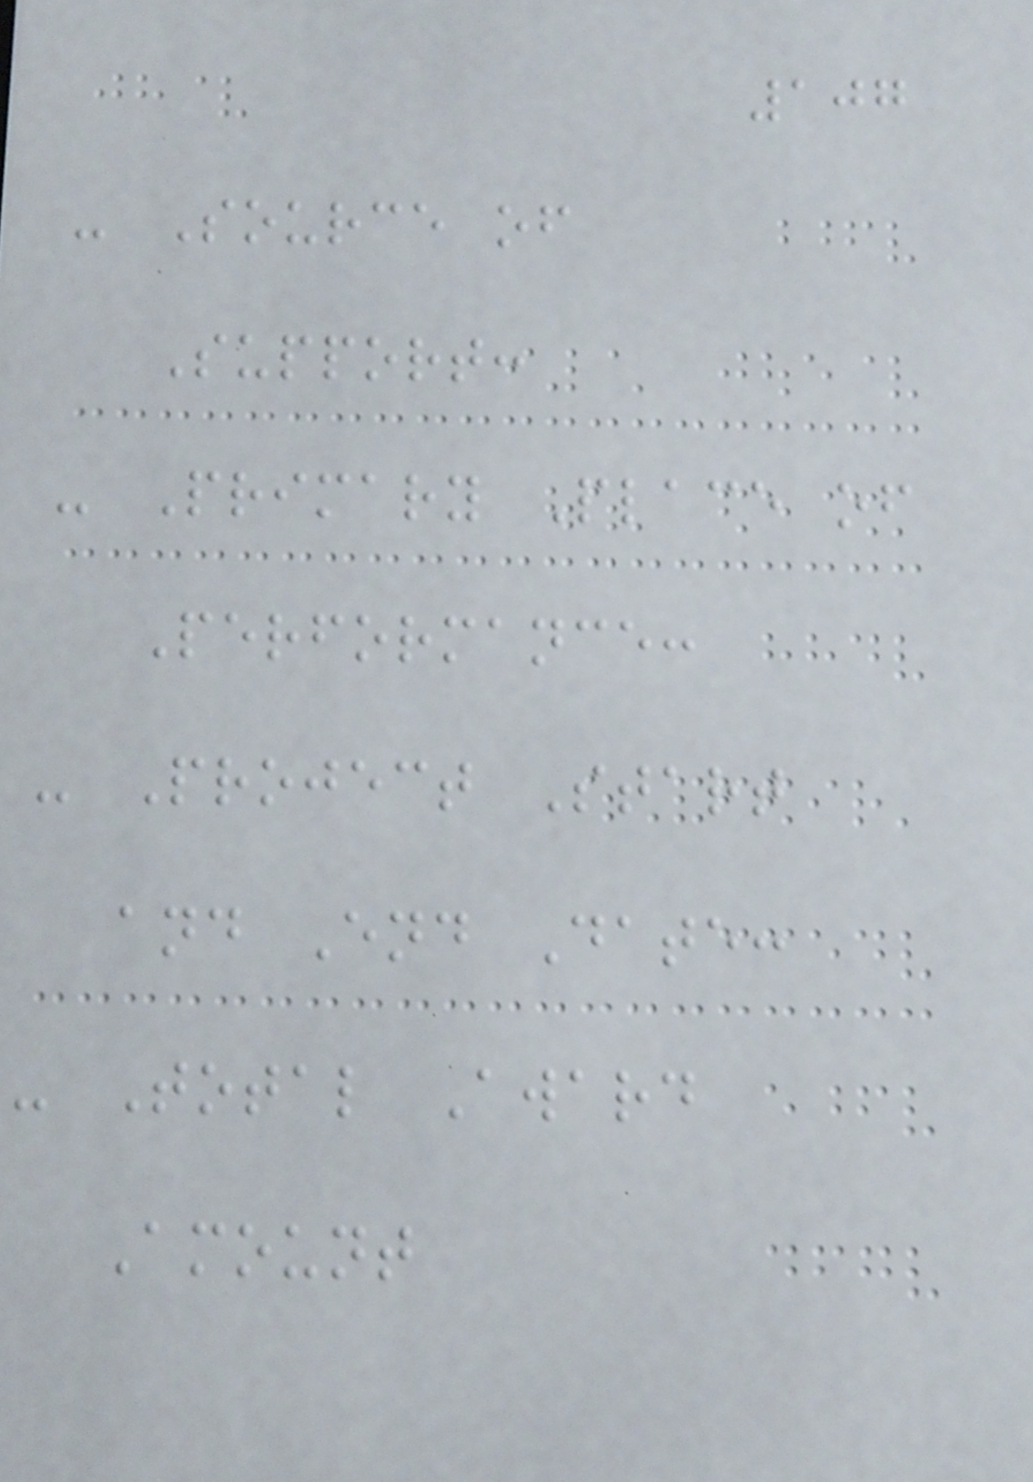107
- Source of
Support:
- Primary Place of
Performance:
- Project Start
and End Date:
- Total Award
Amount
